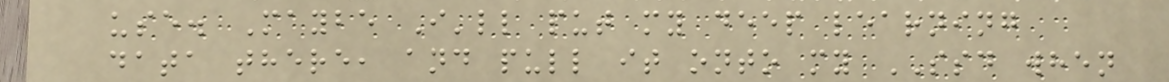use. Maybe I'll put my deep learning
data there, and pull it onto my SSD when
